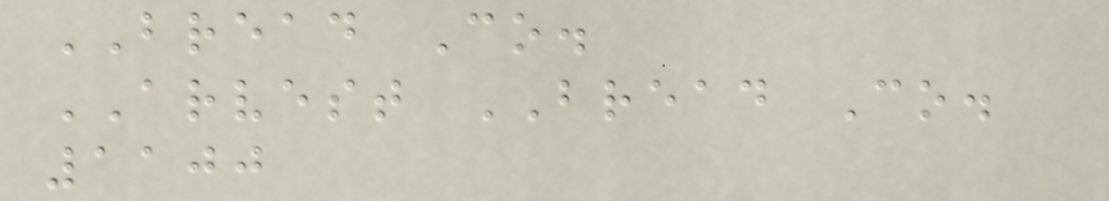BREAD Co.
ARVEST BREAD Co.
1100
